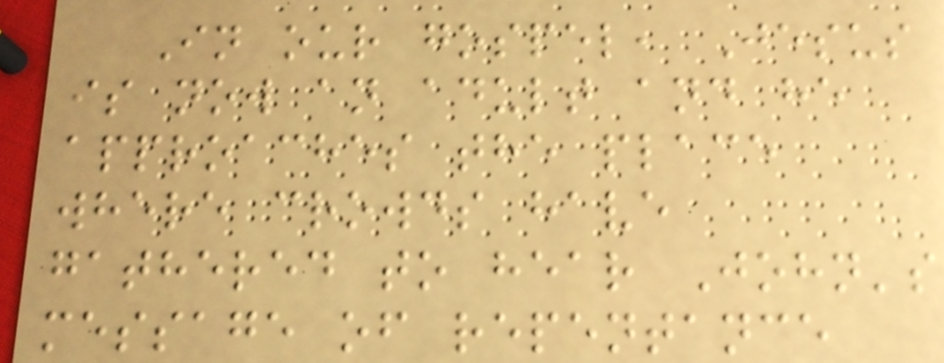In our gospel, Jesus
is now an adult and he
approaches the place
where crowds have
gathered to hear John's
message of repentance
